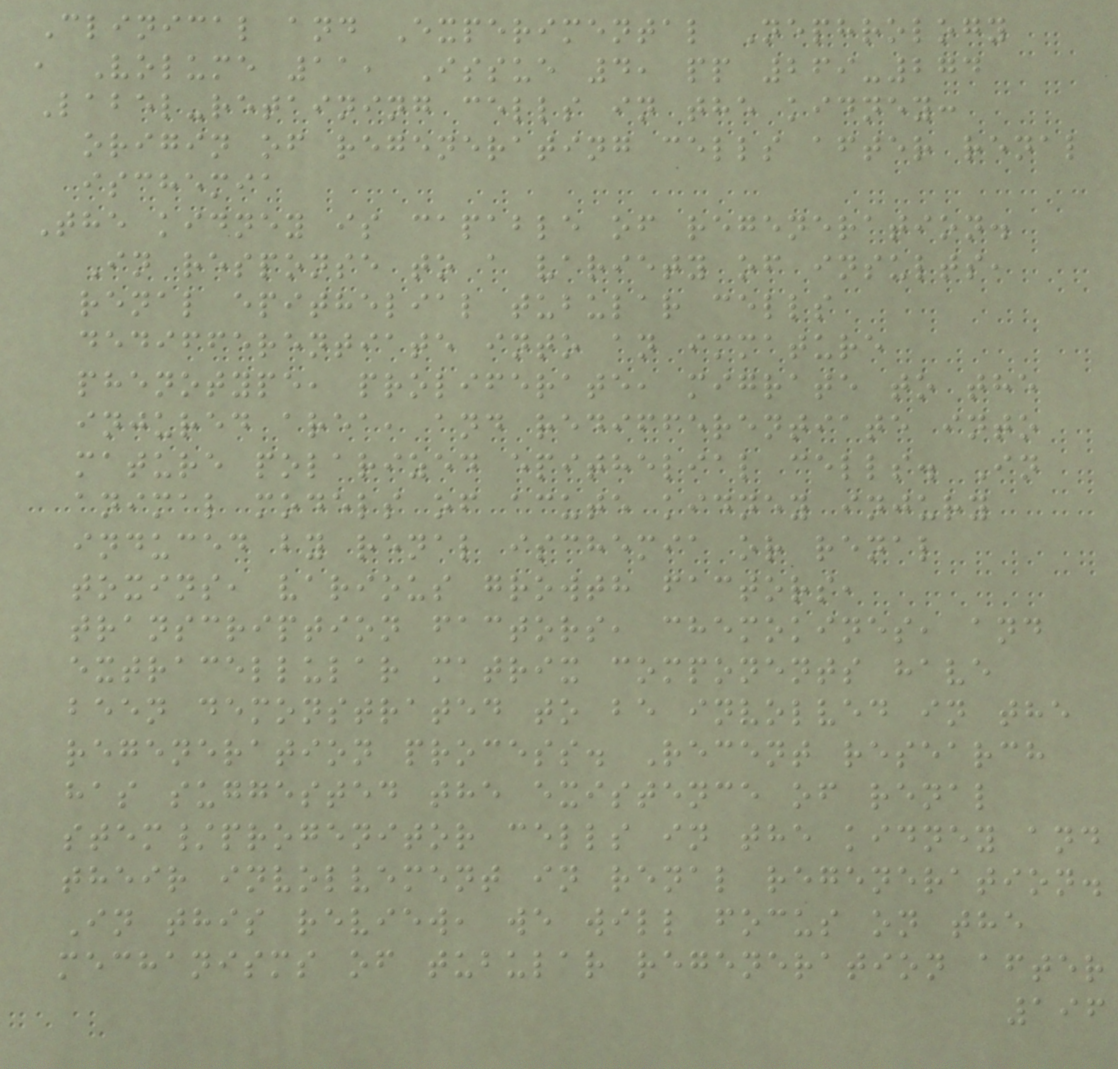Clinical and Experimental Nephrology
, Volume 11, Issue 4, pp 269-274
Label-retaining cells in the kidney:
origin of regenerating cells after renal
ischemia
The kidney is capable of regeneration.
In response to a variety of insults,
renal epithelial tubular cells
dedifferentiate into an immature
phenotype, proliferate, migrate to the
injured area, and redifferentiate into
mature polarized epithelial cells. In
animal models of acute kidney injury
induced by renal ischemia or renal
toxins, various growth factors,
transcription factors, chemokines, and
extracellular matrix components have
been demonstrated to be involved in the
regeneration process. Recent research
has suggested the existence of renal
stem/progenitor cells in the kidney and
their involvement in renal regeneration.
In this review, we will focus on the
mechanisms of tubular regeneration after
196
